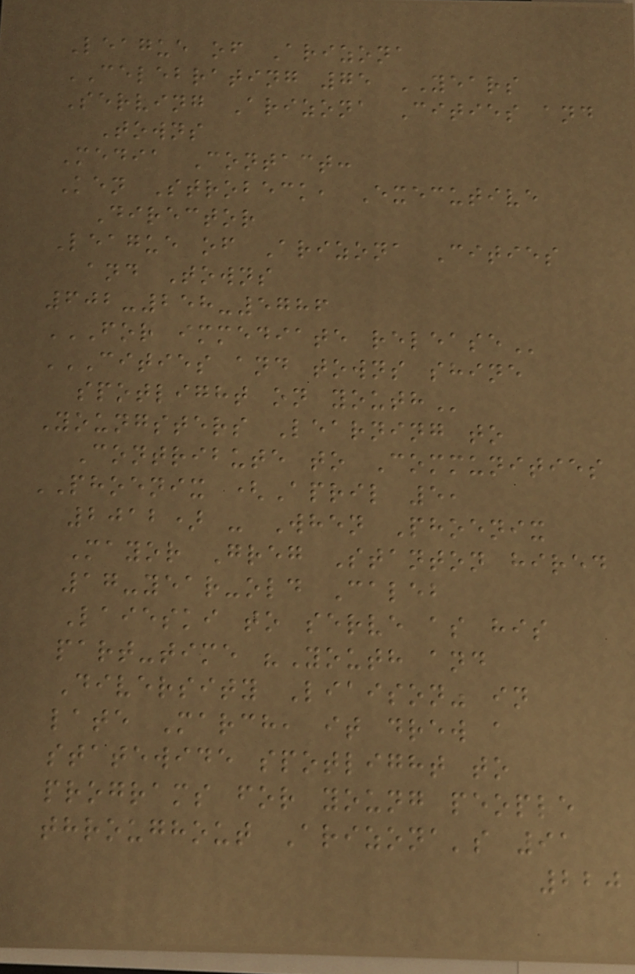League of Arizona
CELEBRATING 75 YEARS
Serving Arizona Cities and
Towns
Media Contact:
Ken Strobeck, Executive
Director
League of Arizona Cities
and Towns
602-258-5786
FOR IMMEDIATE RELEASE
CITIES AND TOWNS SHINE
SPOTLIGHT ON YOUTH
Youngsters Learning to
Contribute to Communities
PHOENIX (April 5,
2012) - When Phoenix
Mayor Greg Stanton hired
17-year-old Caleb
Laieski to serve as his
part-time "Youth and
Diversity Liaison" in
late March, it drew a
statewide spotlight to
programs for young people
throughout Arizona's 91
220
